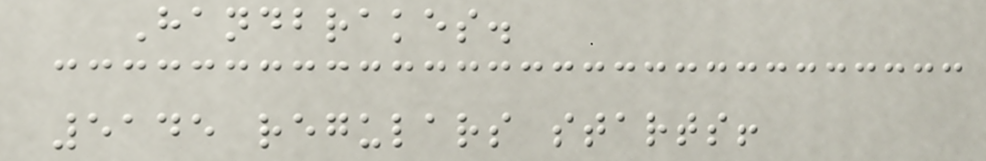Handbrakes.
5145 regulars starts!
